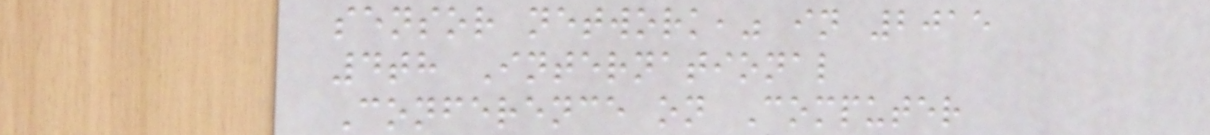sensor network," in 2015
4th International
Conference on Computer
